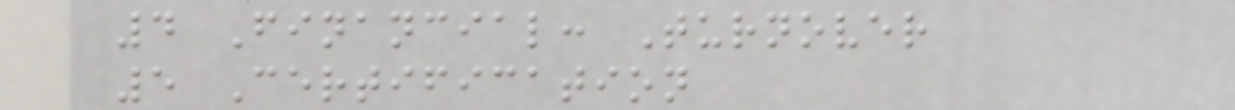4 Financial: Turnover
5 Certification
